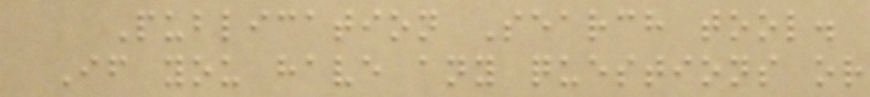Publication Search tool.
If you have any questions or
